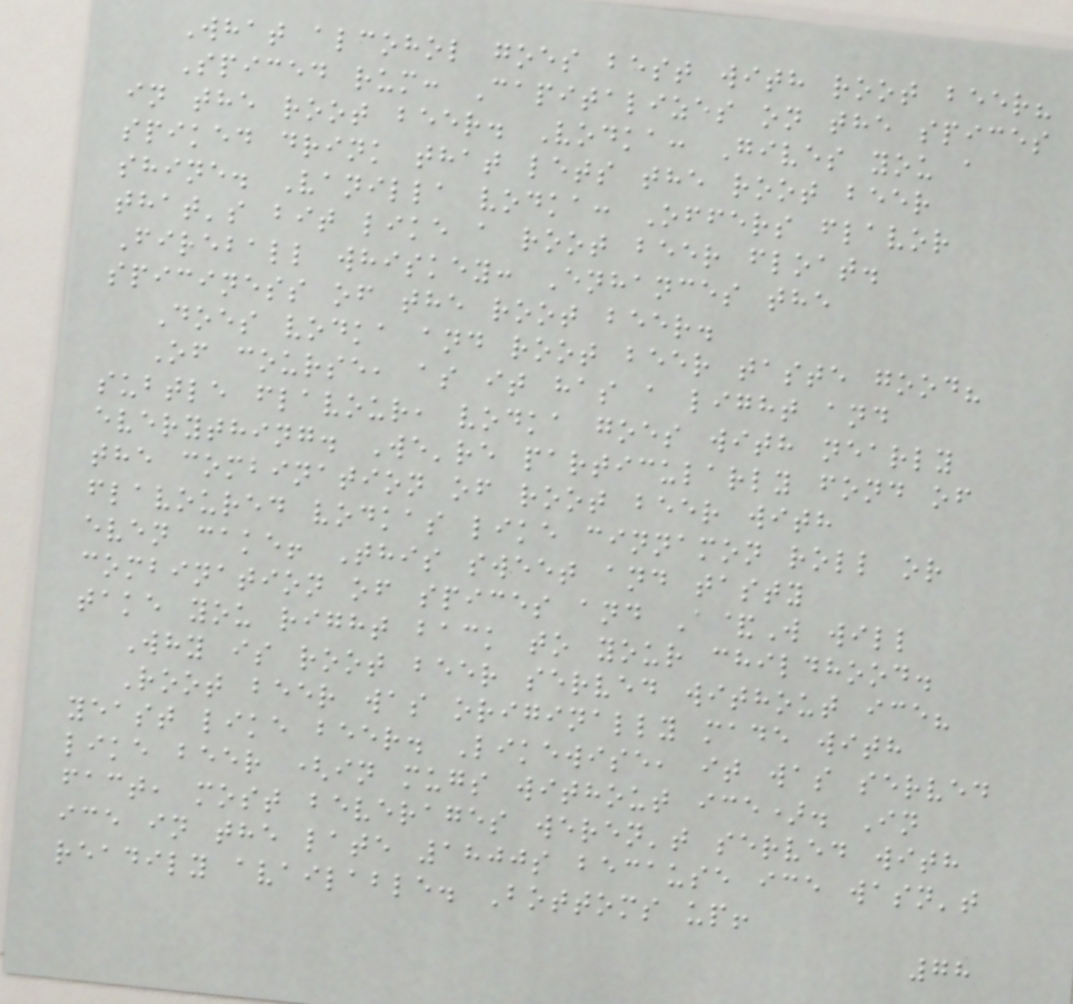What alcohol goes best with root beer?
Spiced rum: Capitalizes on the spices
in the root beer. Vodka: Gives you a
spiked drink that lets the root beer
shine. Vanilla vodka: Offers flavor
that's bit like a root beer float.
Fireball whiskey: Enhances the
spiciness of the root beer.
Does vodka and root beer taste good?
Of course, as it has a light and
subtle flavour, vodka goes with nearly
everything. We're particularly fond of
the combination of root beer with
flavoured vodkas like cinnamon roll or
even cake! This sweet and tasty
combination of spices and A&W will
take you right back to your childhood.
Why is root beer served without ice?
Root beer was originally made with
yeast like beer. Likewise, it was served
like beer (in mugs without ice). In
fact, most beverages weren't served with
ice in the late 1800s because ice wasn't
readily available. Bottoms up!
78
